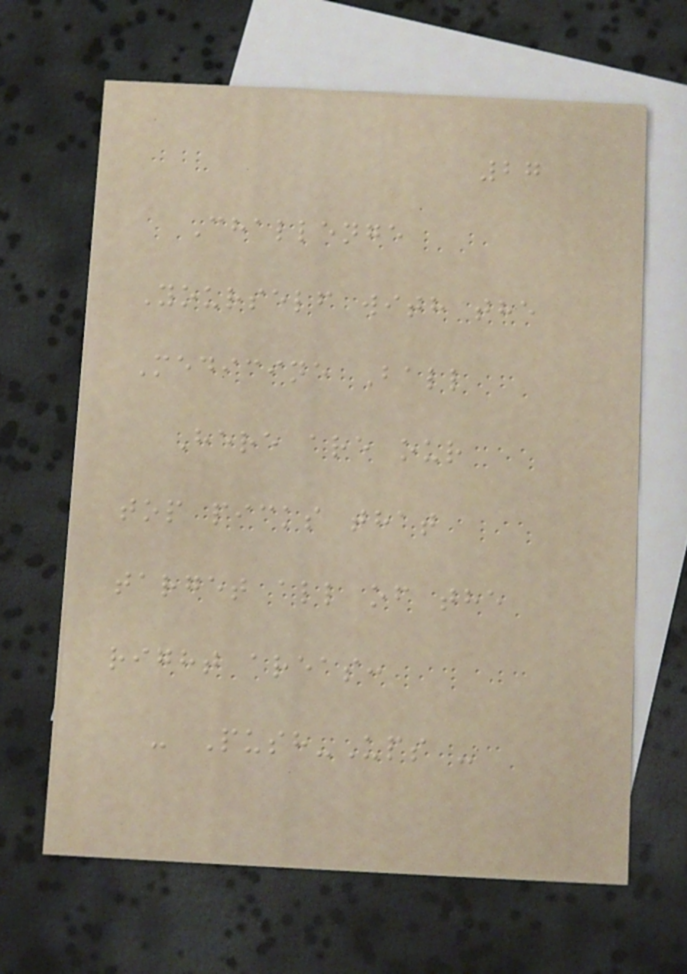27
Challenge
Yourself with the
Medicine Ball
Here are our
top picks that
target all of the
right areas:
- Push-Ups -
